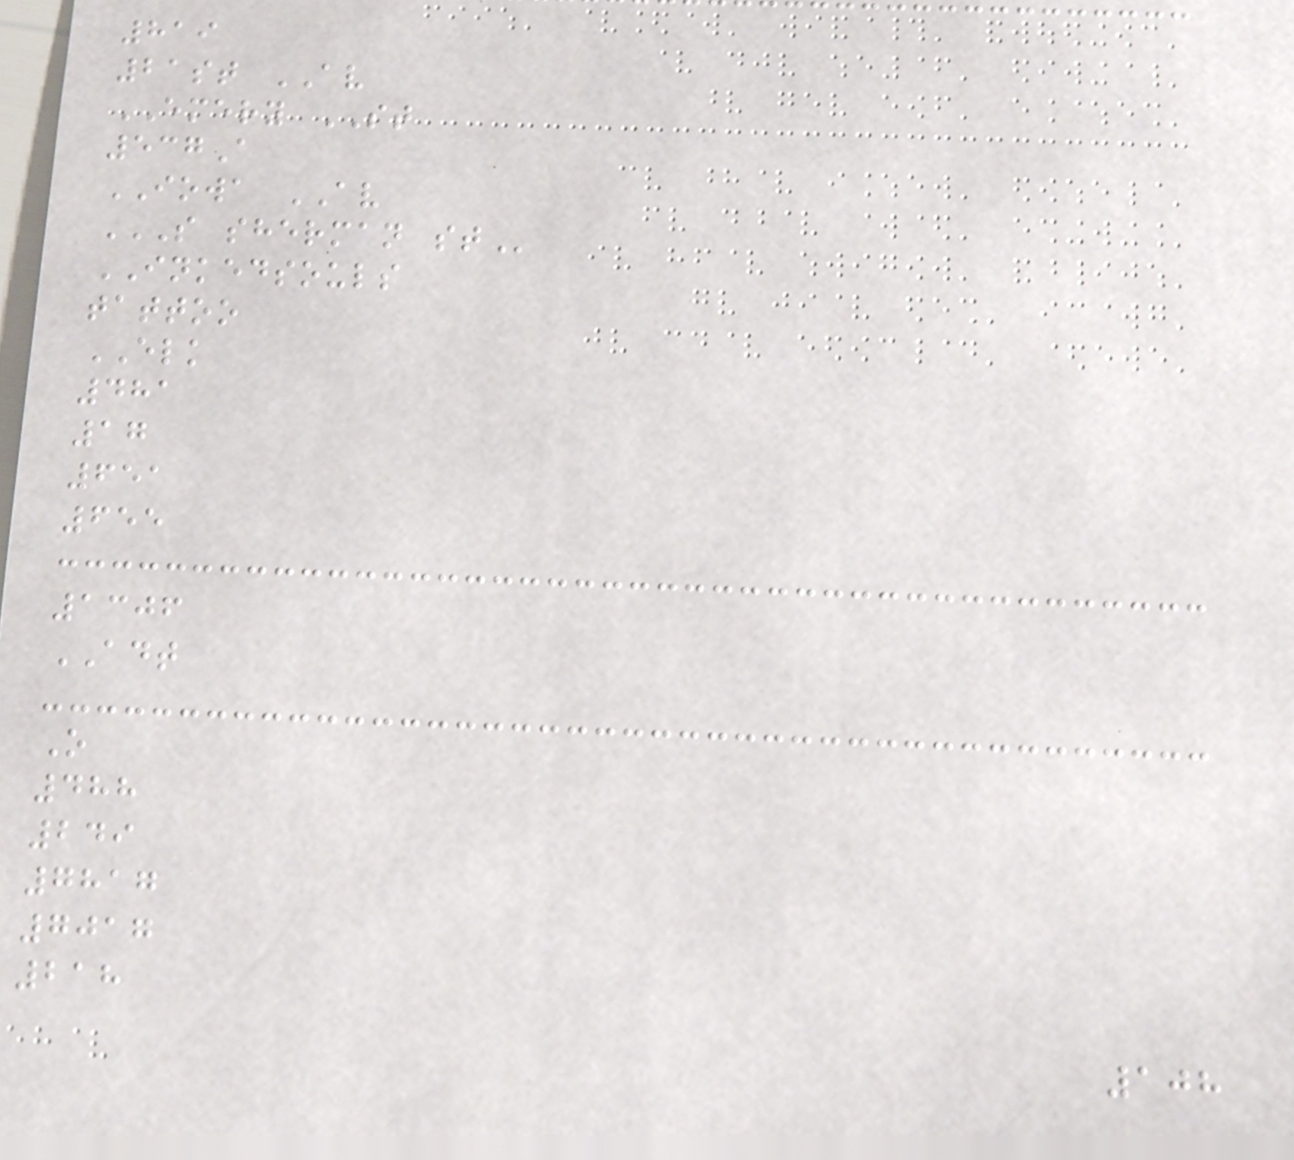819
21st AV
EMERY ST
537A
IOWA AV
S SHERMAN ST
INKEDSOULS
tattoo
ELK
481
17
651
655
1306
ADT
O
488
249
7817
7017
218
108
